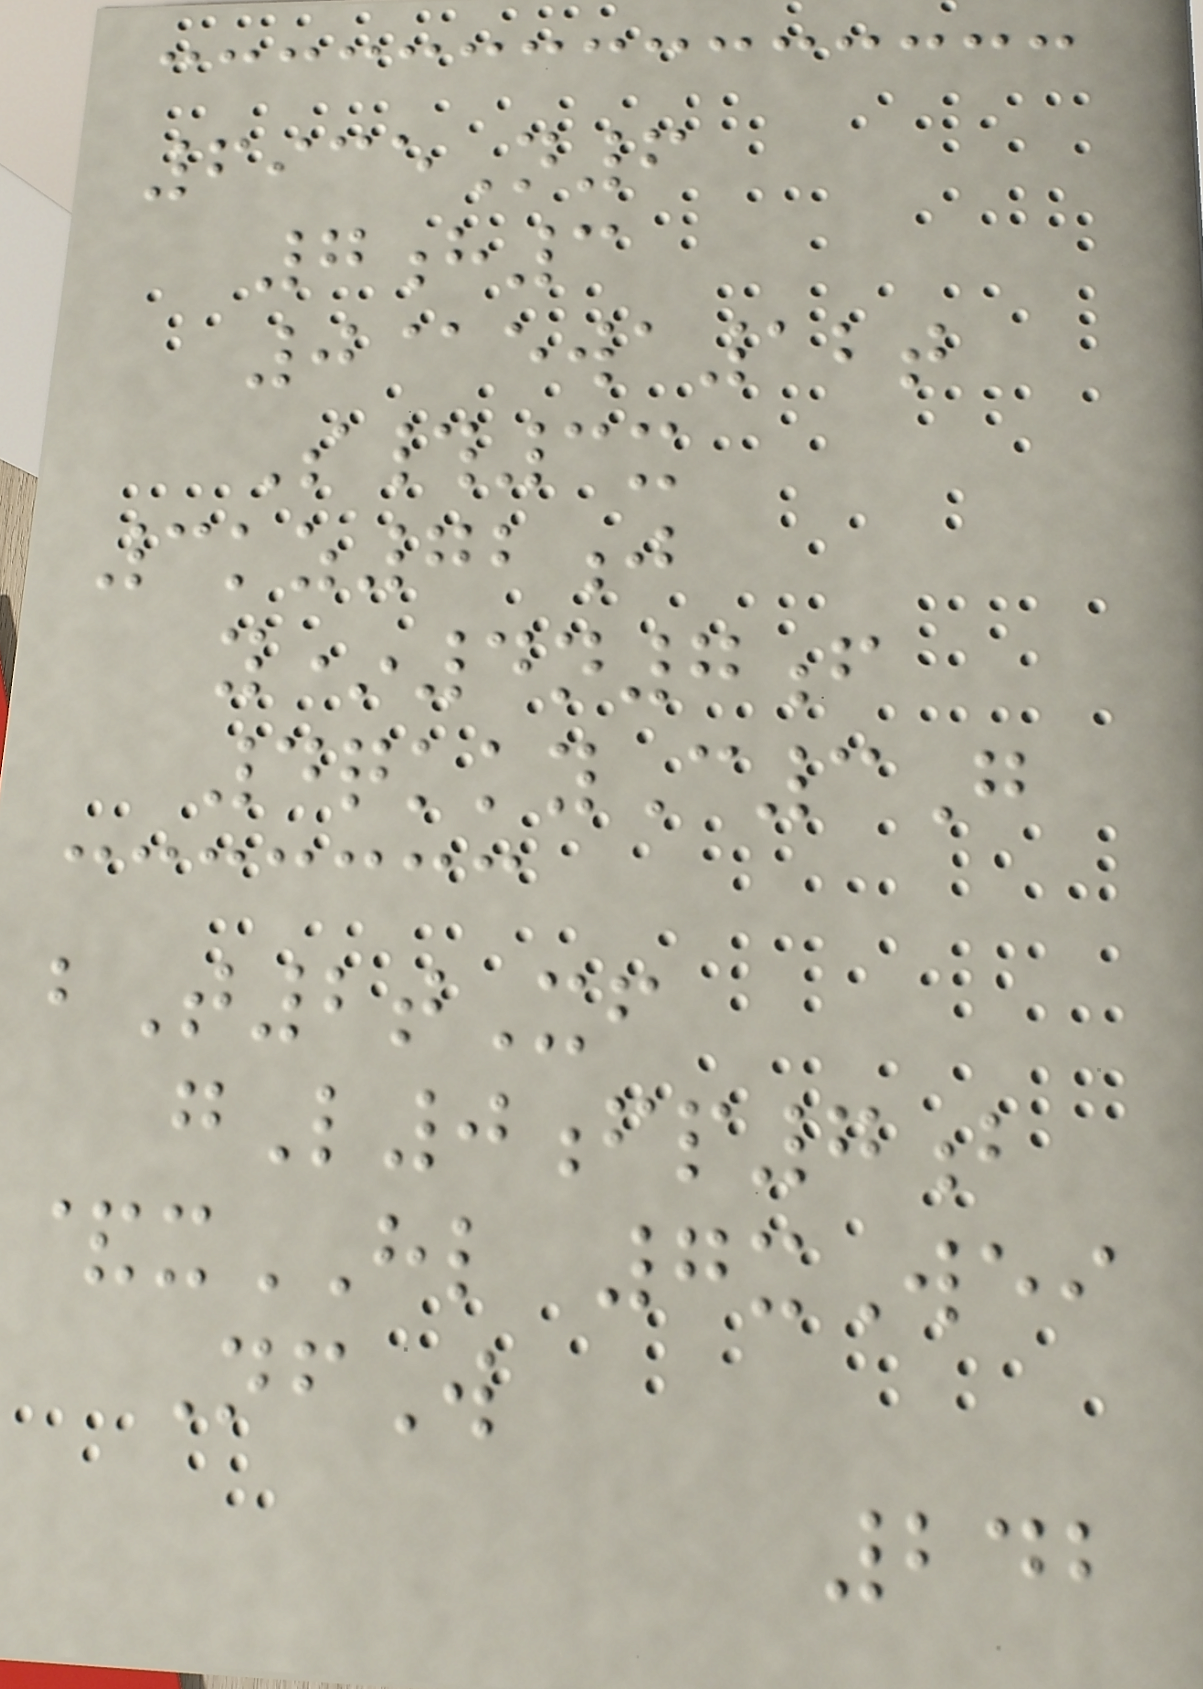6935N6
7h3
0@ewa12t
S#3x
3kz72j
y*4n7f
4qkkyC3G
bT2tXf
gL0fp7b
&xHL 7xWei
NfW
242
